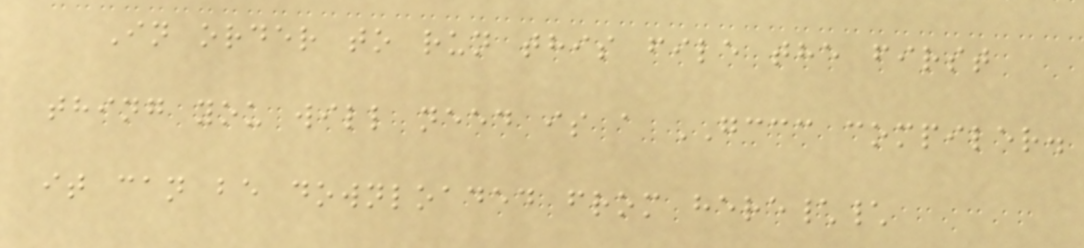In order to run this file the first
thing you will need is a GCCC compiler.
it can be downloaded from here\\
